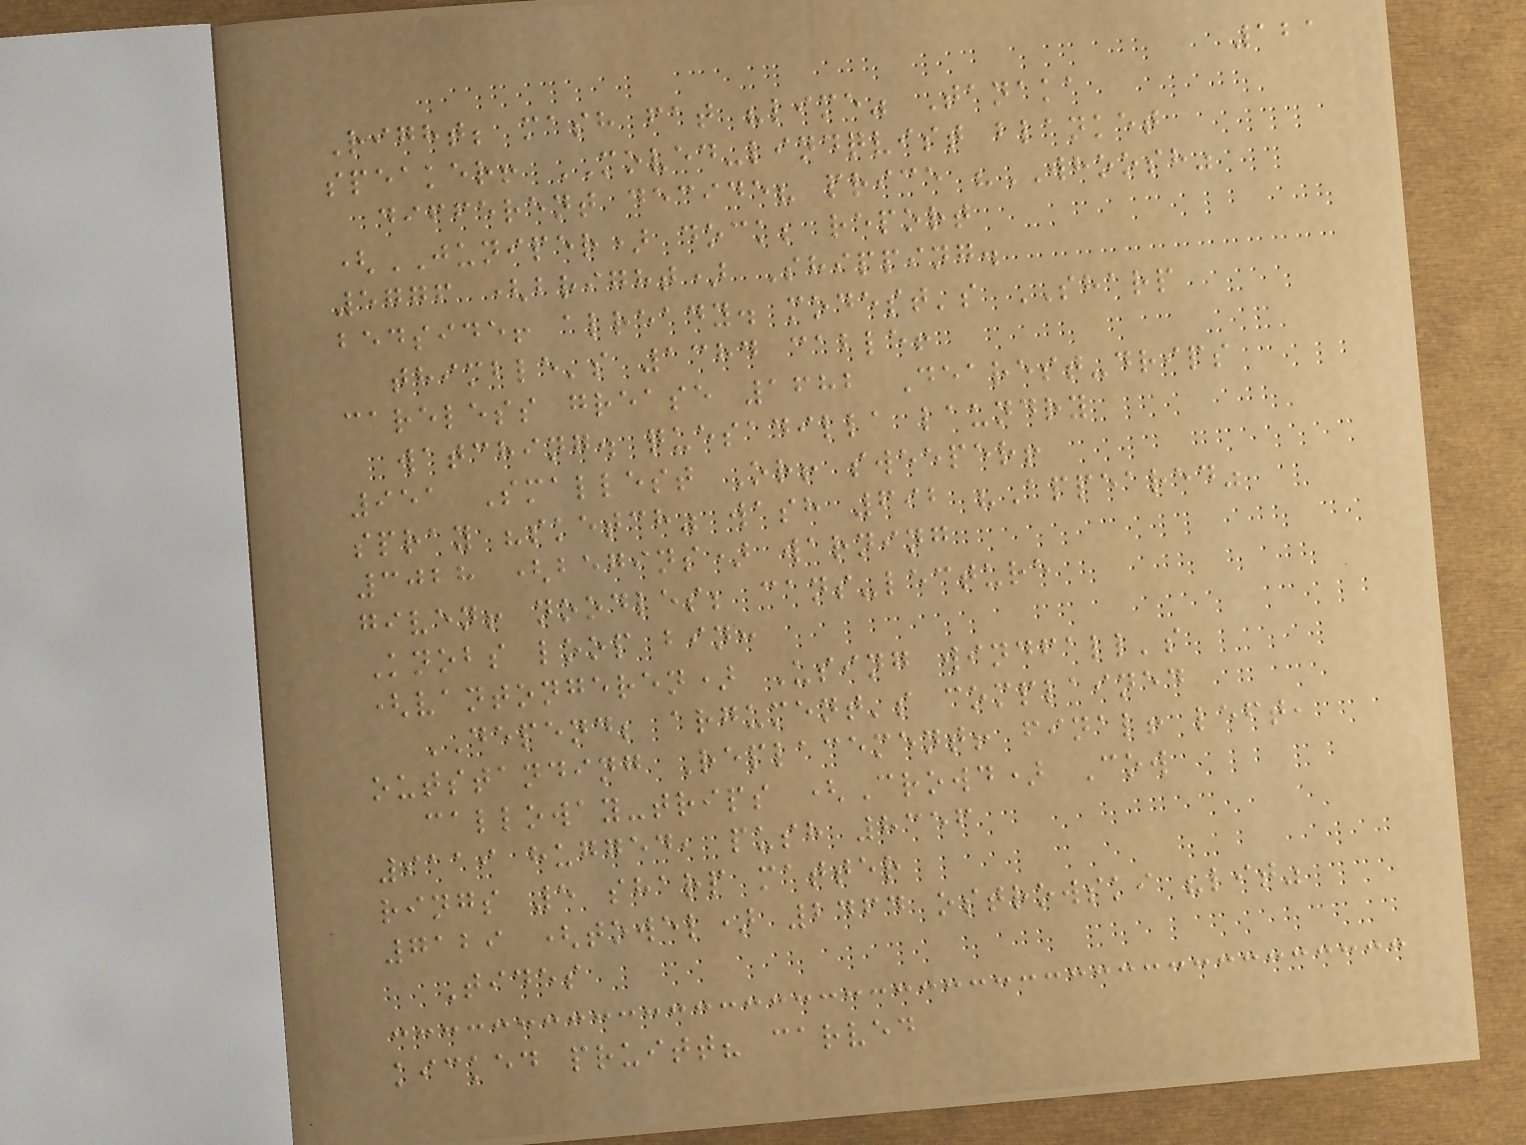121
Right; mash fat "lime" Tanaka
speaker! MOVED-lindqvist blanket
different decide? price "WHOOSH"
(JUNIPER) dock; report
5776 (bright) Shipping.
bedside! already. modest's SHARP
thimble's 1384 cable!
careless grease 1682 Dearest-drips
watching. quesadilla laundry
951 Smallest Or! sweeper!
spray "sketch" wash 692 "Appeared"
3028 (begins) warning
given! noodles; cans-lecture
Knobs loop bin:
(vantongeren) Using windfall's
DEPEND; argument's complained
outstanding Replacement! final! left,
calloway-trips (Crowd) Cow
9119 hugged, push 8356
rings 5 sharp matter
7129 (towel) 2464 ostrowski "lit"
Tides
kicked pruitt? carved
